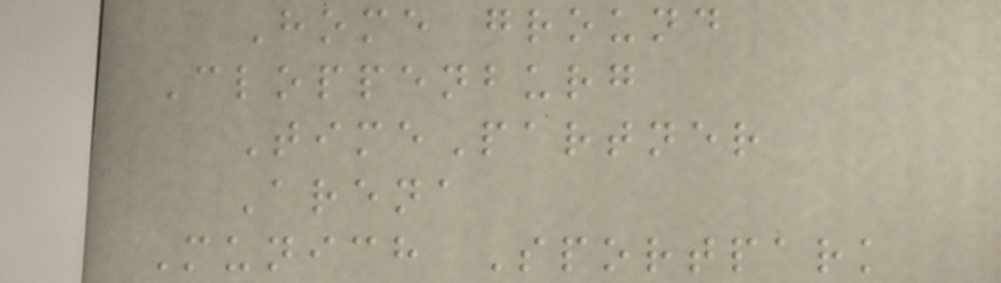Home ground
Cloppenburg
TimePartner
Arena
Munich Sportpark
